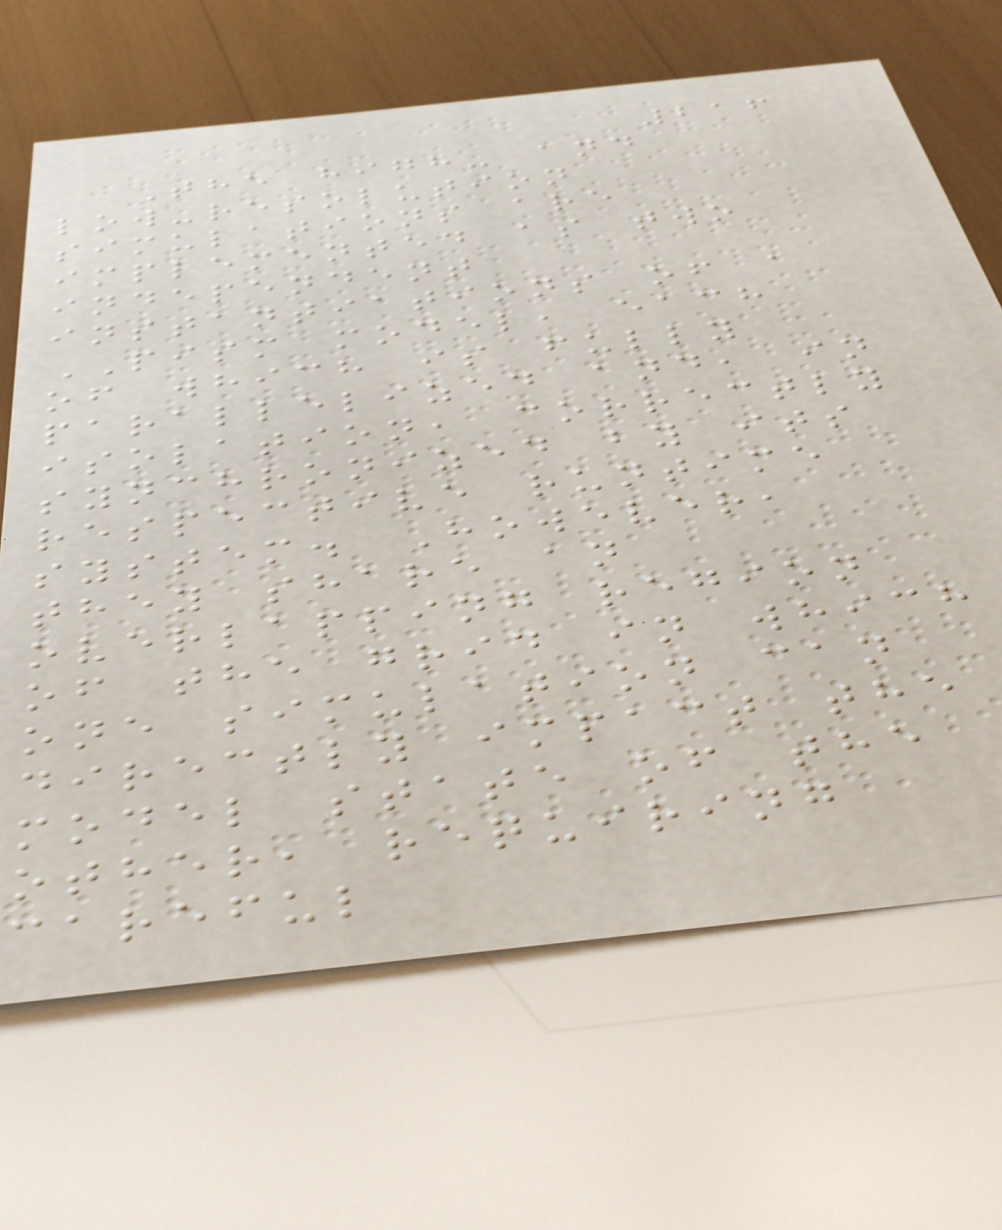216
The high- and
low-resolution
simulations are
implemented as two
independent
instantiations of a
PISM model, each
of which is fully
parallelized and, in
isolation, correctly
synchronized by its
respective runtime
system. However,
they share an
overlapping region
of the grid in which
one simulation can
directly impact the
model state of the
other, requiring
careful
